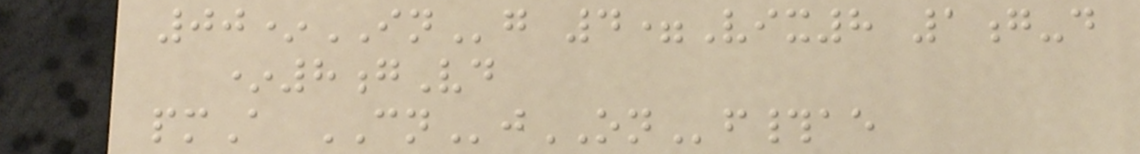00*INg 4=Vix8 1g-d
*8gVd
pmA CNjONf#ae
